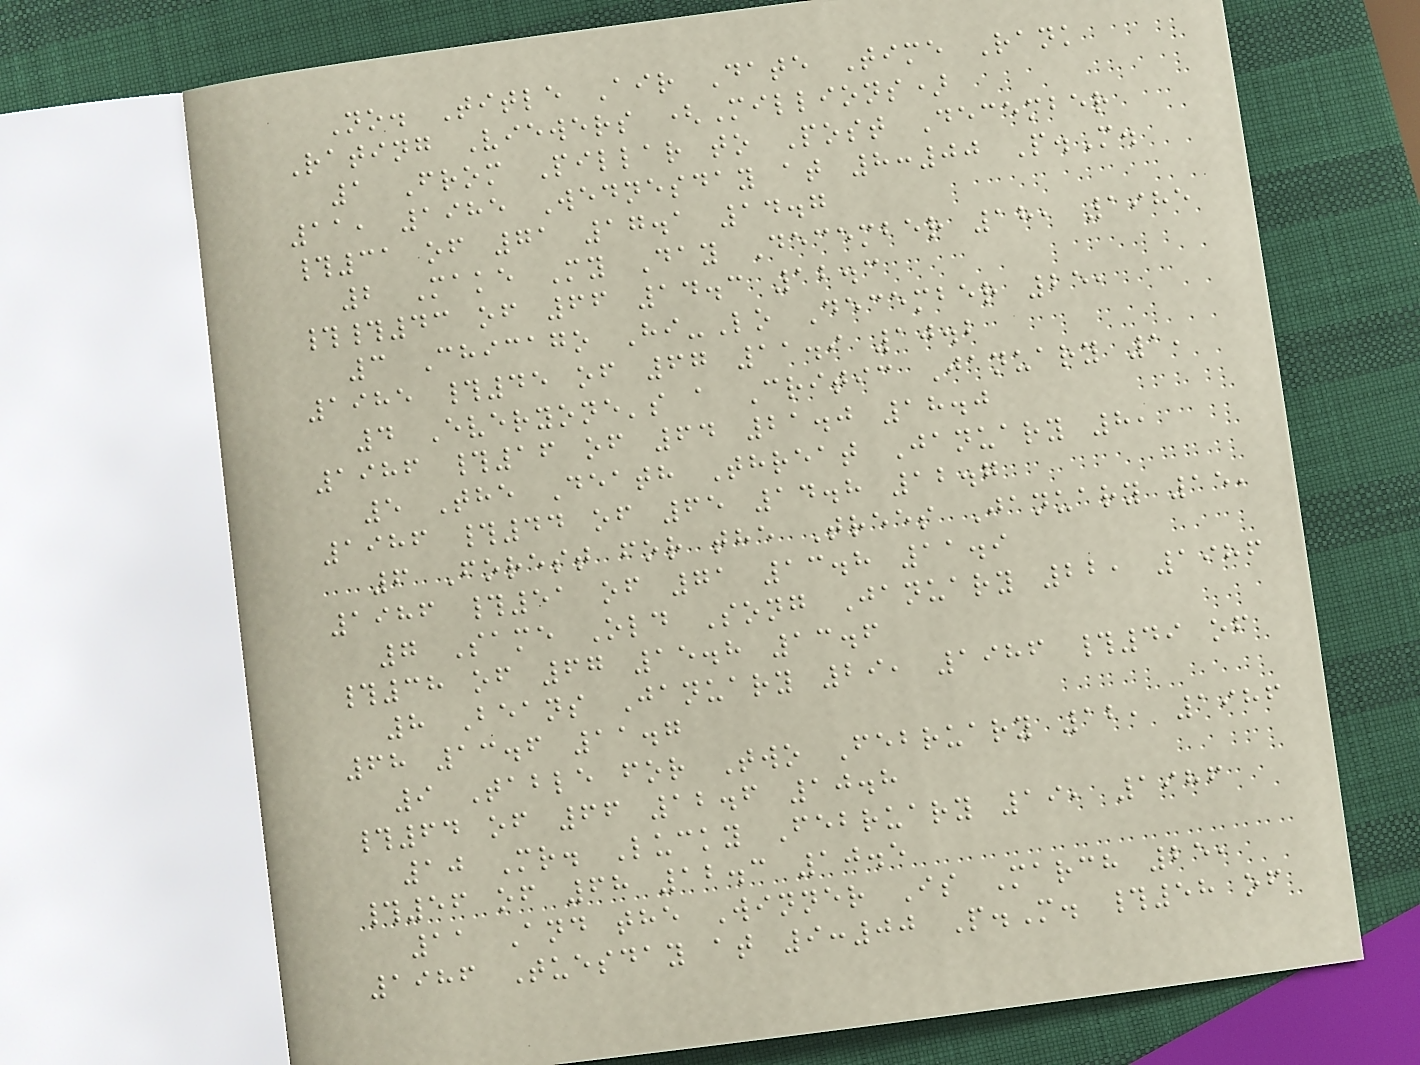No. Title Air Date Time Rank
Rating Viewers (Millions)
1 From Pillar to Post December
11, 1985 Wednesday at 8:00 P.M.
#31 of 71 17.1 14.7
2 Make My Day December 18, 1985
##43 of 66 14.3 12.3
3 Chicago Hi-Lo December 25,
1985 #45 of 67 11.9 10.2
4 Everyone's a Critic January 1,
1986 #16 of 64 21.0 18.0
5 The Death Threat January 8,
1986 #44 of 65 14.8 12.7
6 Forest for the Trees January 15,
1986 #51 of 71 13.8 11.9
7 Same Old Song January 22, 1986
#38 of 67 15.8 13.6
8 Beans January 29, 1986 #49 of
68 13.6 11.7
9 Table for Two February 12, 1986
#64 of 66 12.6 10.8
10 Mr. Lucky February 19, 1986
#56 of 68 12.3 10.5
11 And the Winner Is March 25,
1986 Tuesday at 9:00 P.M. #58 of
